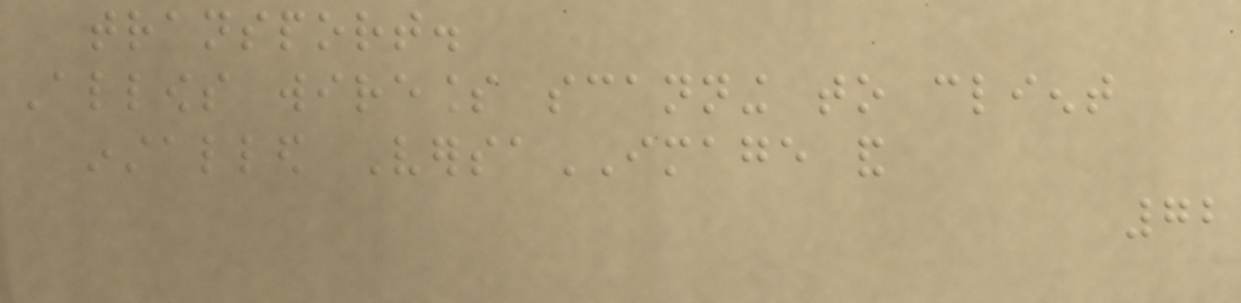transport.
Allows wireless scanning to client
installed VersaIMAGE and
72
